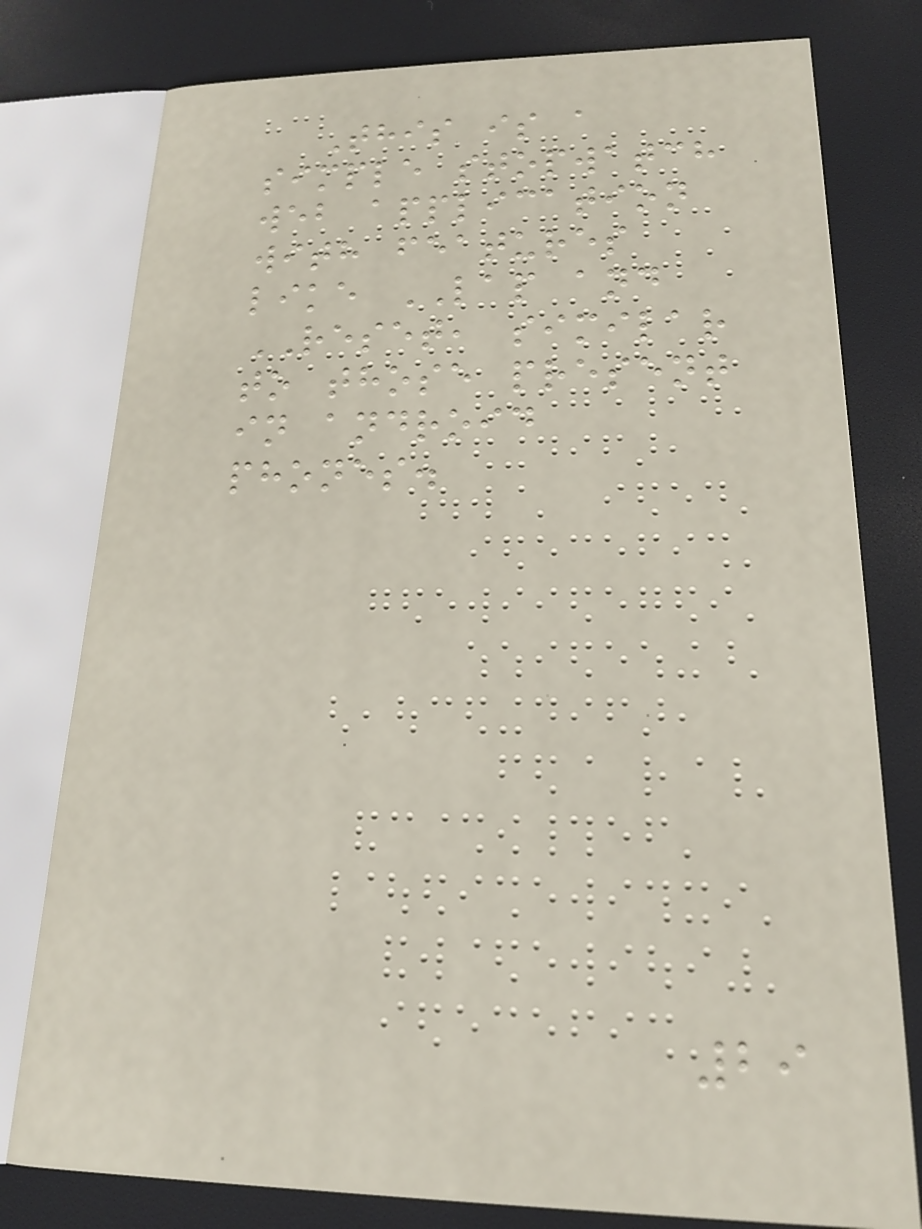This is a
simple stopwatch
web application
with features
like LAP and
RESET, similar
to those present
in android
phones.
29
